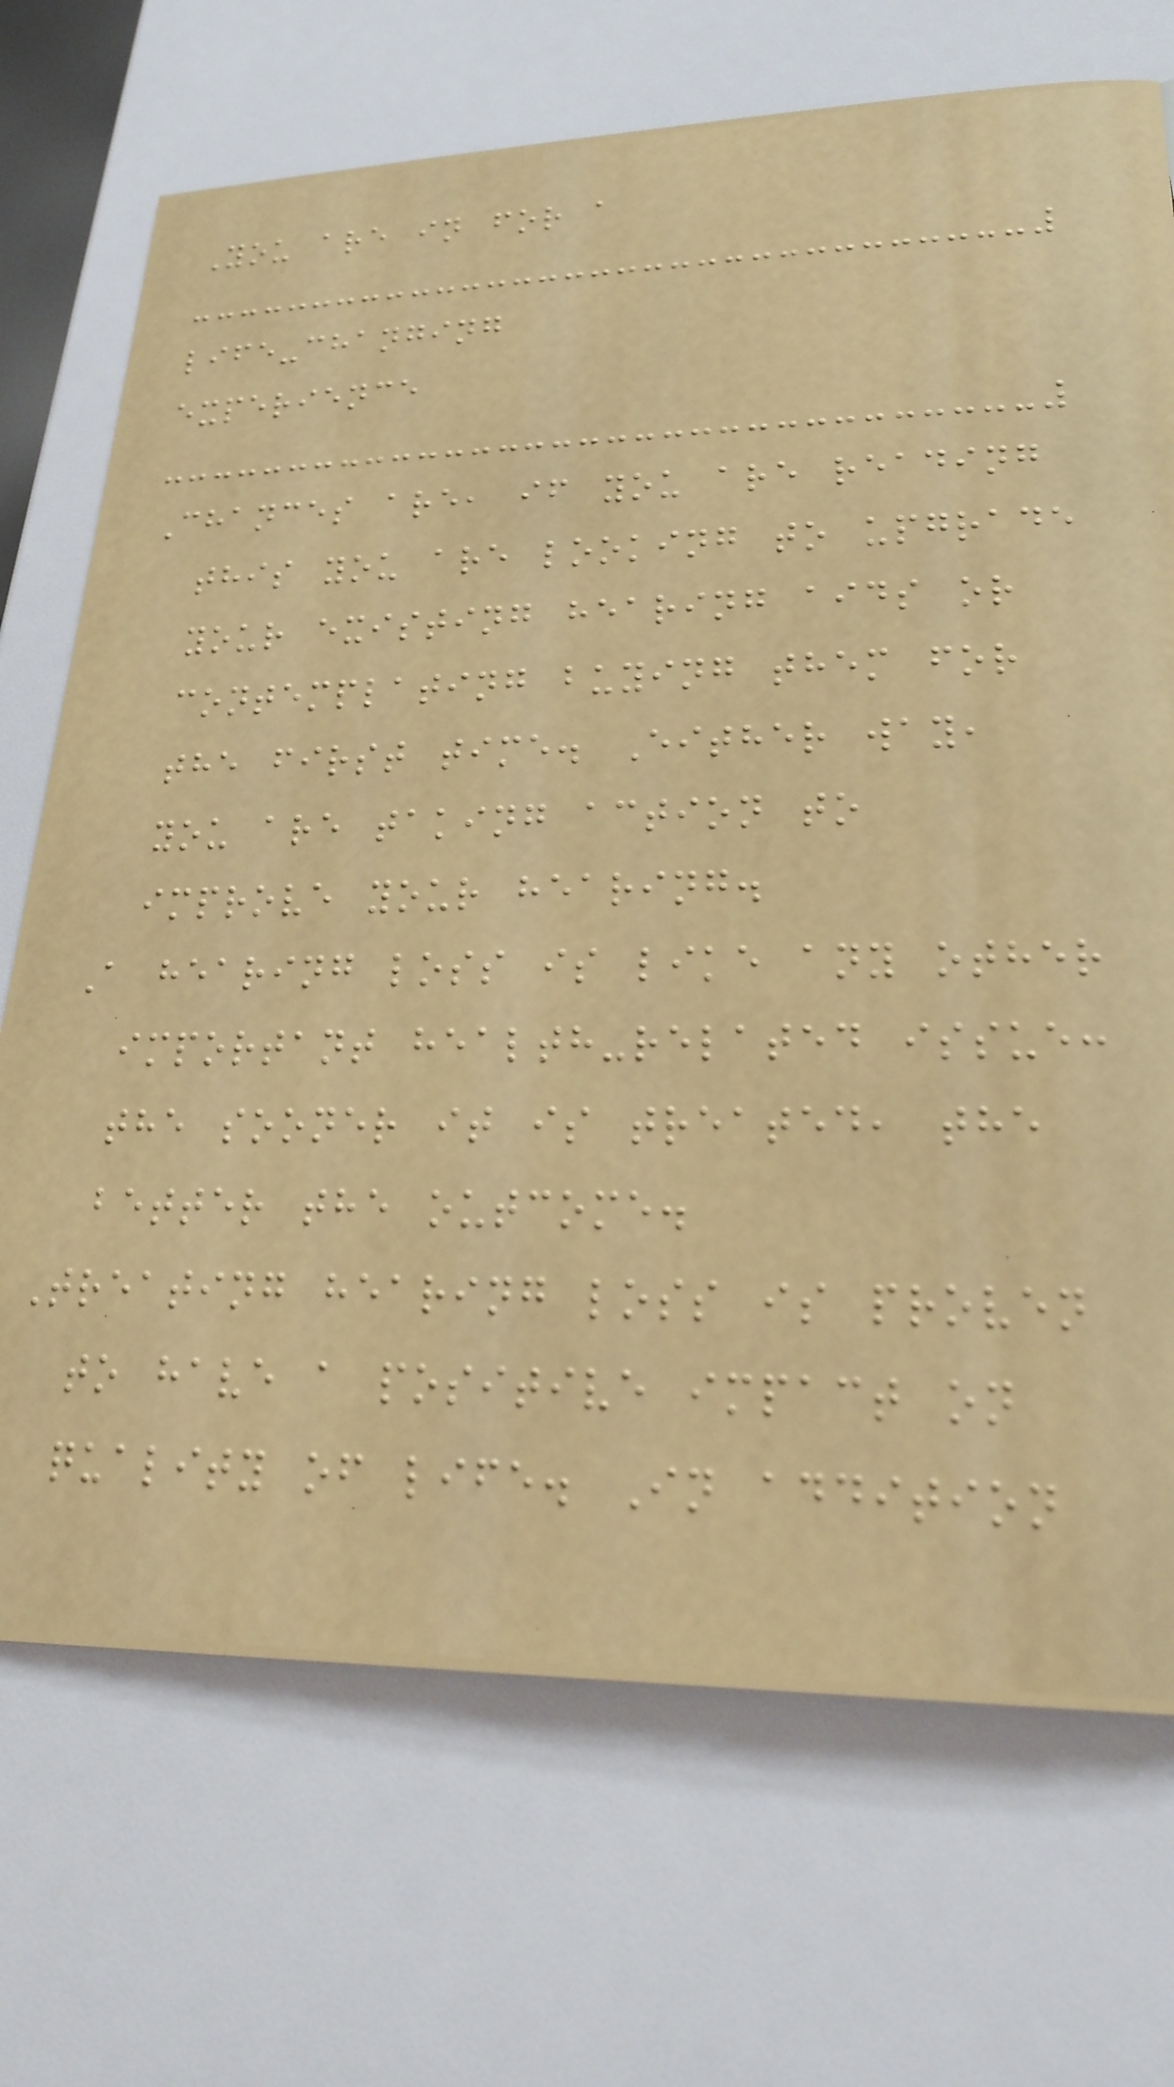You are in for a
life-changing
experience
Chances are, if you are reading
this you are looking to upgrade
your existing hearing aids or
contemplating buying them for
the first time. Either way,
you are taking action to
improve your hearing.
A hearing loss is like any other
important health-related issue:
the sooner it is treated, the
better the outcome.
Treating hearing loss is proven
to have a positive impact on
quality of life. In addition
